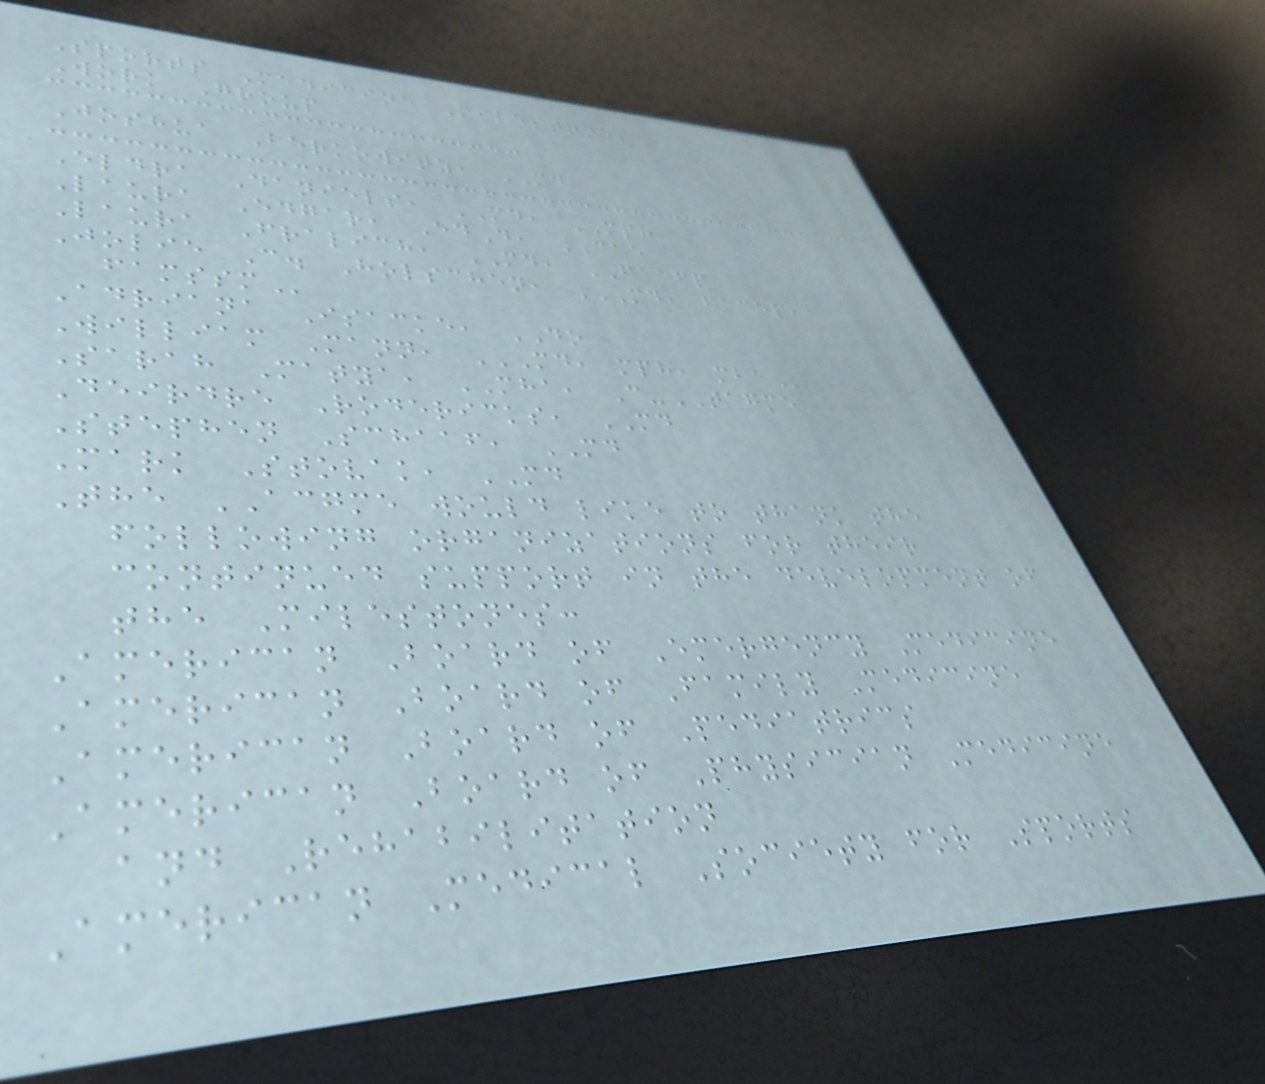Sports Medicine Milestones
Work Group
Joshua Berkowitz, MD
Eldra Daniels, MD, MPH
Laura Edgar, EdD, CAE
Laura Fralich, MD, FAAFP
Jolie C. Holschen, MD, FACEP,
FAMSSM
Adriana Isacke, DO
William Mann, MD, MPH, MBA
Sarah Matya, MHA, C-TAGME
Deirdre Rodericks, MD
Stephen Schaaf, MD
Mark Stovak, MD
The ACGME would like to thank the
following organizations for their
continued support in the development of
the Milestones:
American Board of Emergency Medicine
American Board of Family Medicine
American Board of Pediatrics
American Board of Physician Medicine
and Rehabilitation
American Medical Society for Sports
